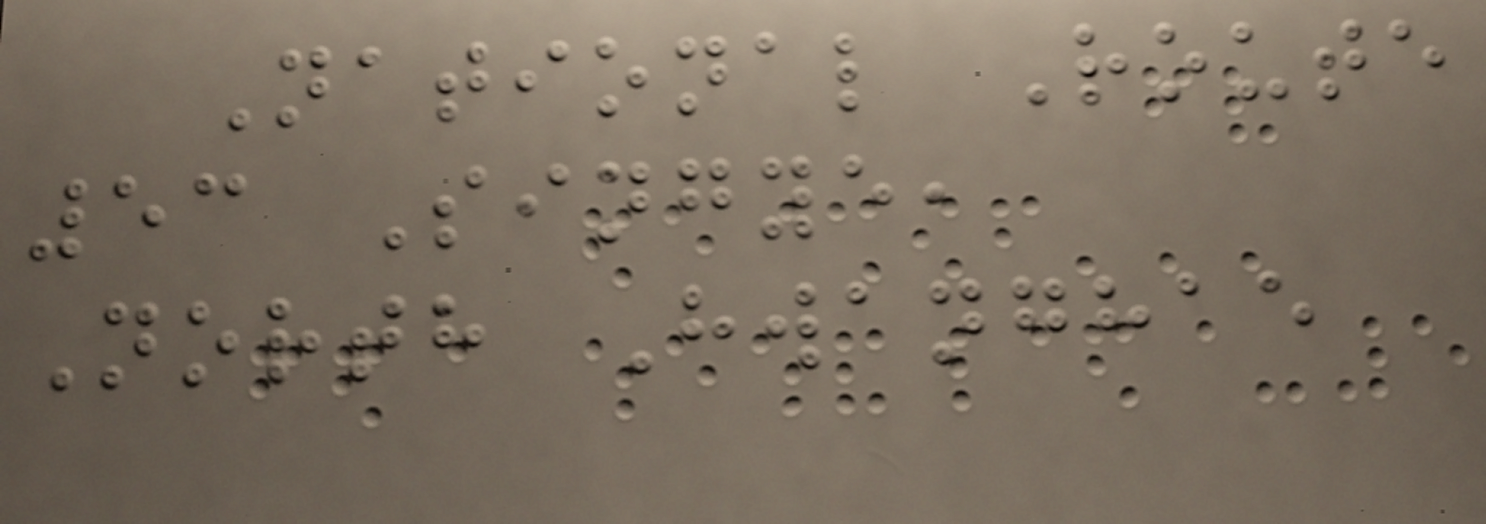National Route
53 Singye,
North Hwanghae
